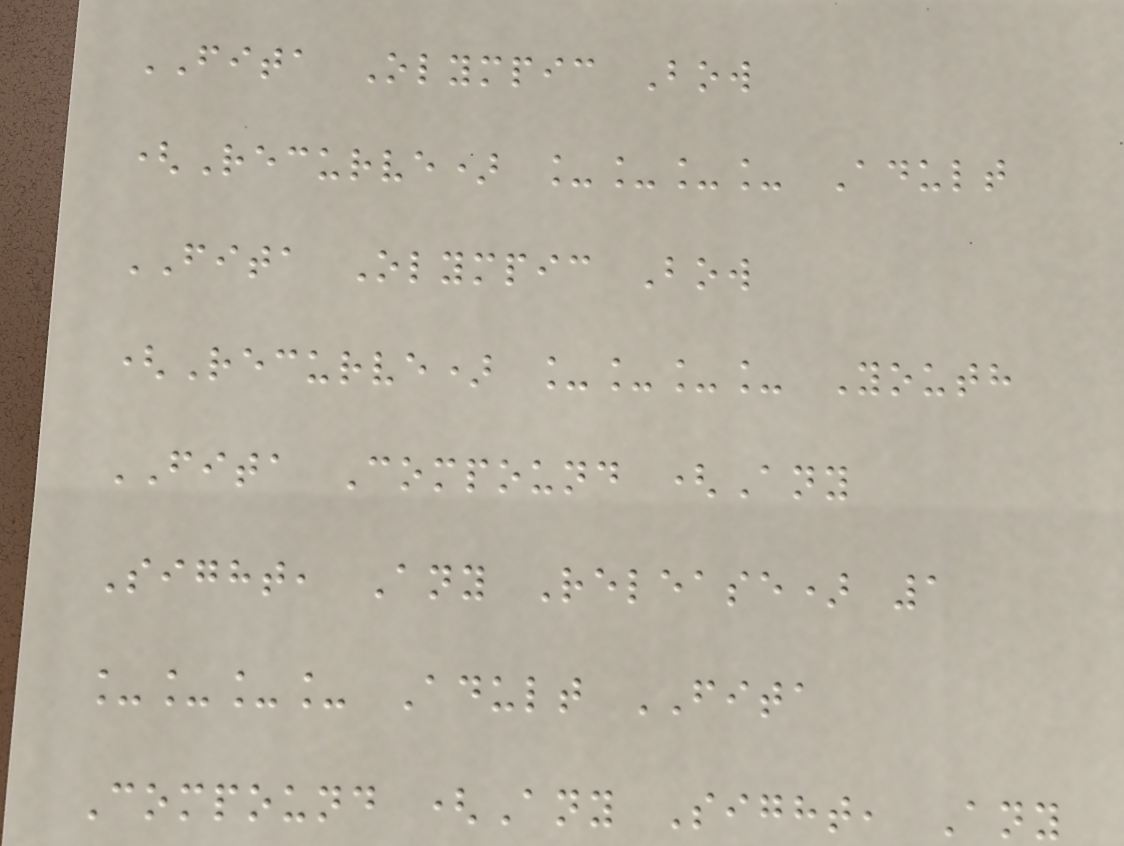FITA Olympic Bow
(Recurve) ____ Adult
FITA Olympic Bow
(Recurve) ____ Youth
FITA Compound (Any
Sight, Any Release) 1
____ Adult FITA
Compound (Any Sight, Any
